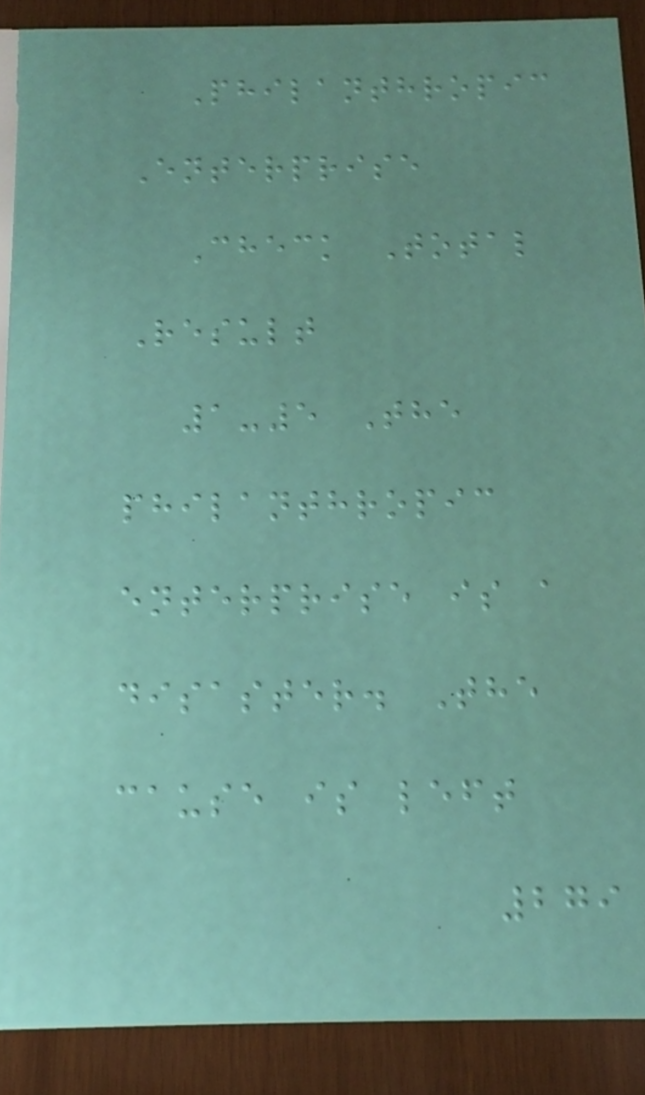Philanthropic
Enterprise
Check Total
Result
1-5 The
philanthropic
enterprise is a
disaster. The
cause is left
279
